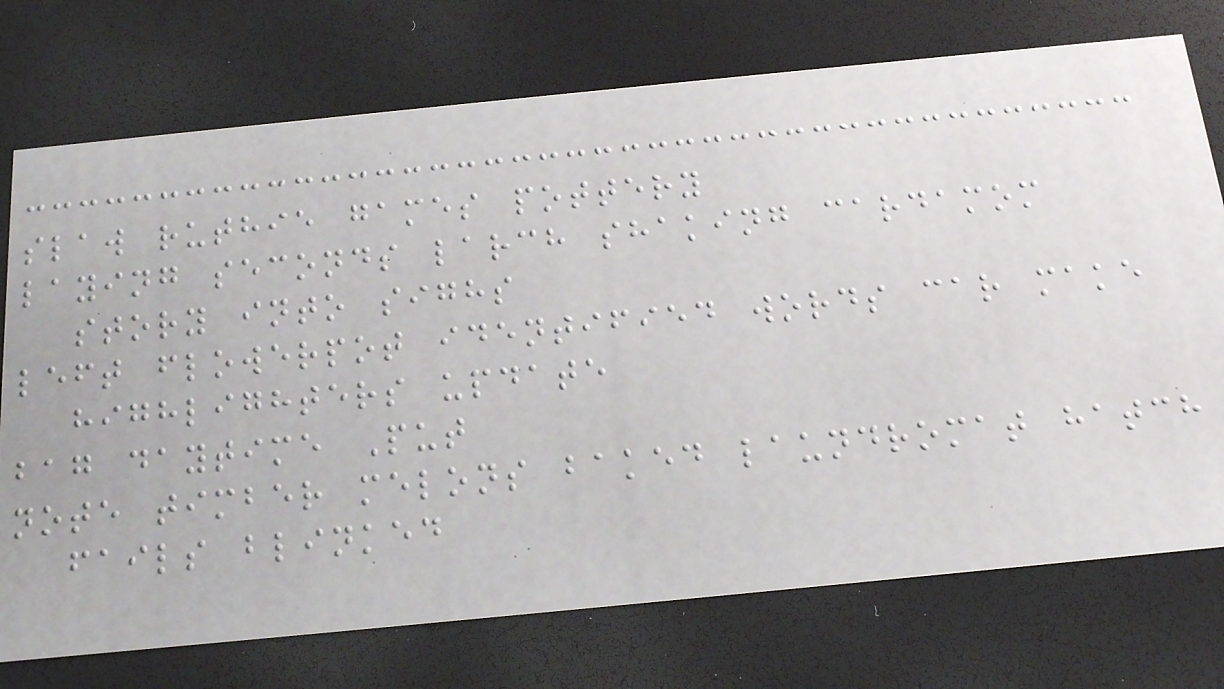slaw ruthie games pottery
laying seconds larch shaking cardamom
story into sighs
left flowerpot identified words car make
highlighters update
bag daytime Put
note timber melons baked laundromat hatch
fails blinked
